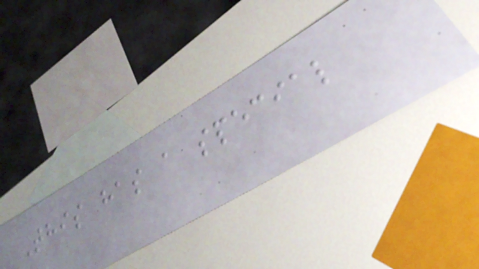This has a special
